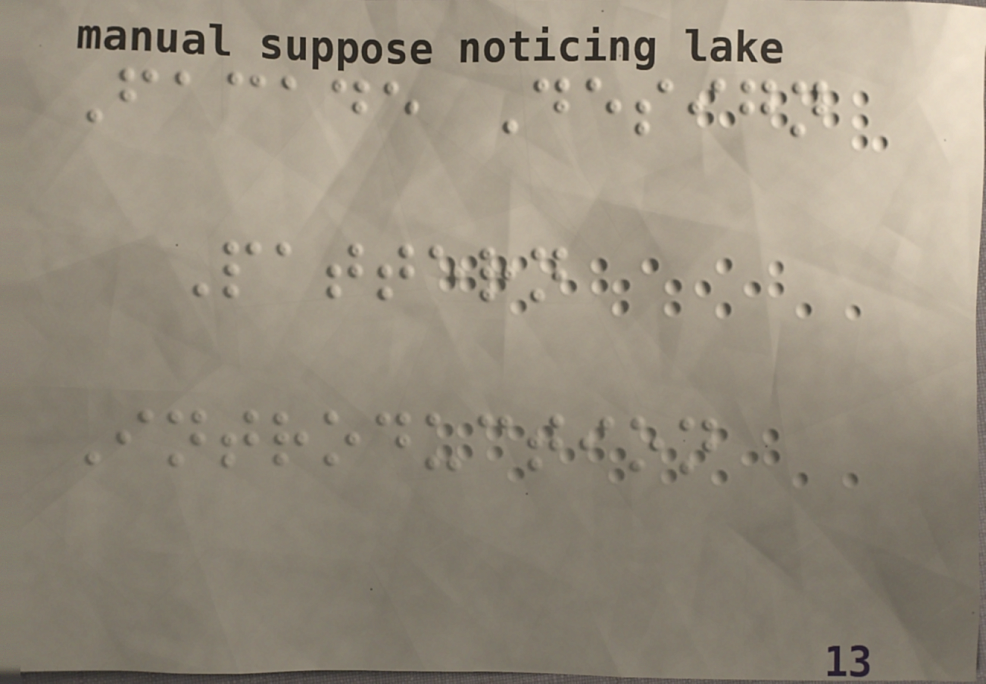Facade Design
Pattern
Introduction
